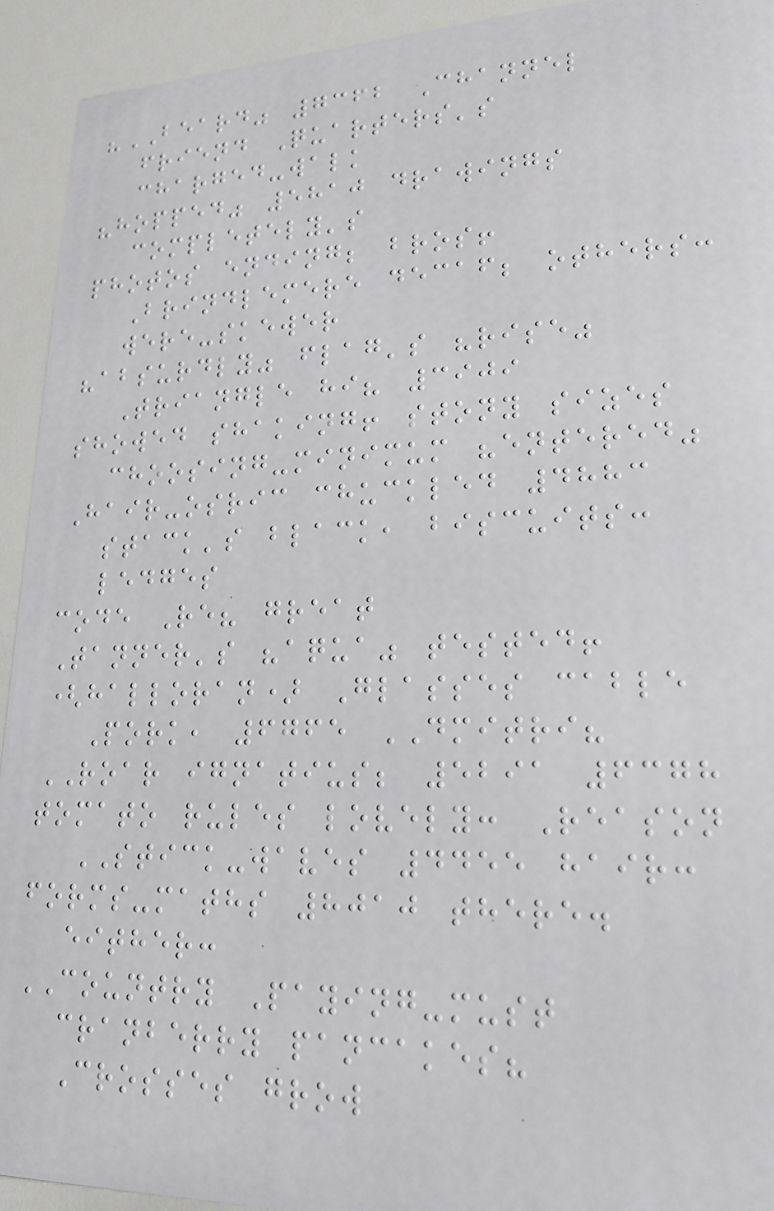"BEARD" 7362 Channel
friend Quarters's
charged-walk
"hopped" 5810 drawings
completely's
photos ending; bros!
Brindlemere decaf; others:
were-skewer
"absurdly" flag's "rise"
Triangle hi? 3909
showed shaking! stony sizes
choosing-minimum "entered"
Hair-osric chuckled 4883
stack's black, biscuits:
ledges
code Re? great
Tanner's "aqua" tested!
(halloran) Glasses cable
Pork, 6765 DMITRI?
ROAR ignatius; 5291 6378
tomato rules lovely: Reason
STICK-waves 4455 hair:
forms-maths 8010 there.
either:
COUNTRY Paying-must
cranberry pancakes?
Crosses grow
